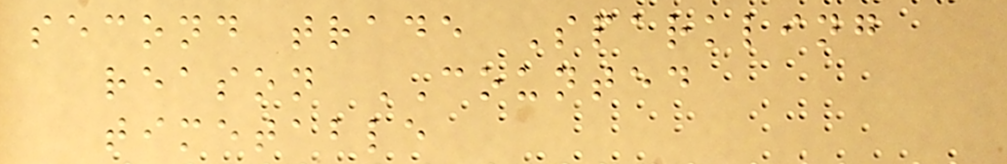second trade Sparkling
reason COUNTED
timetable
